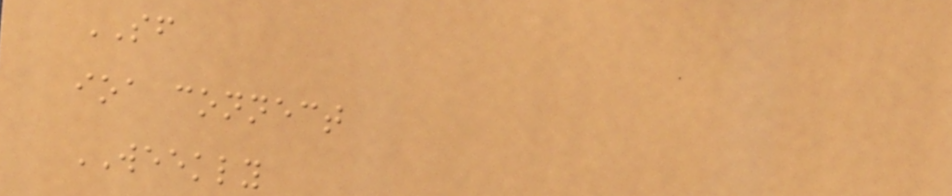SF
ioa connect
WEEKLY
